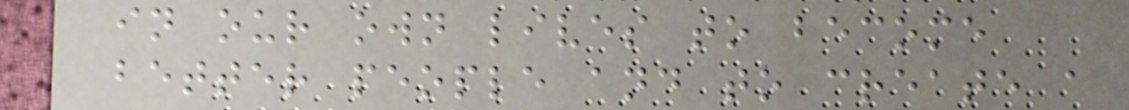in our own lives to become
better people and to create a
